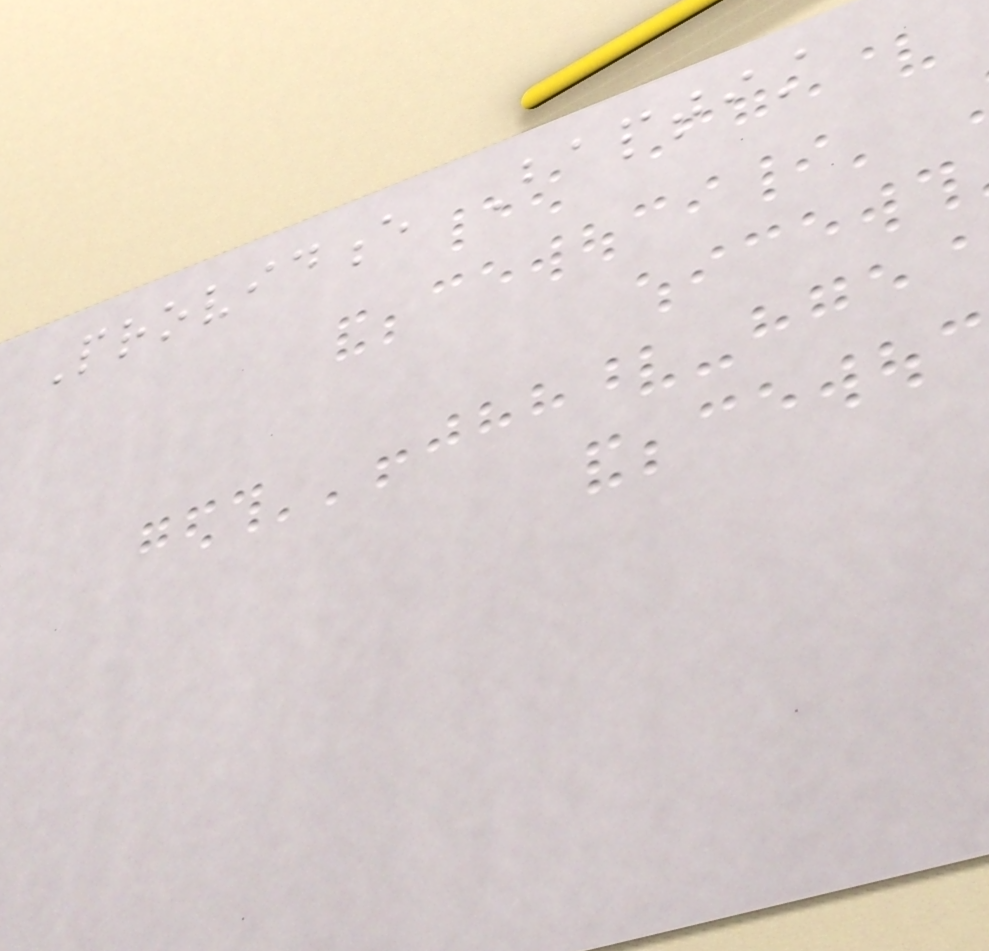Providence Baptist
